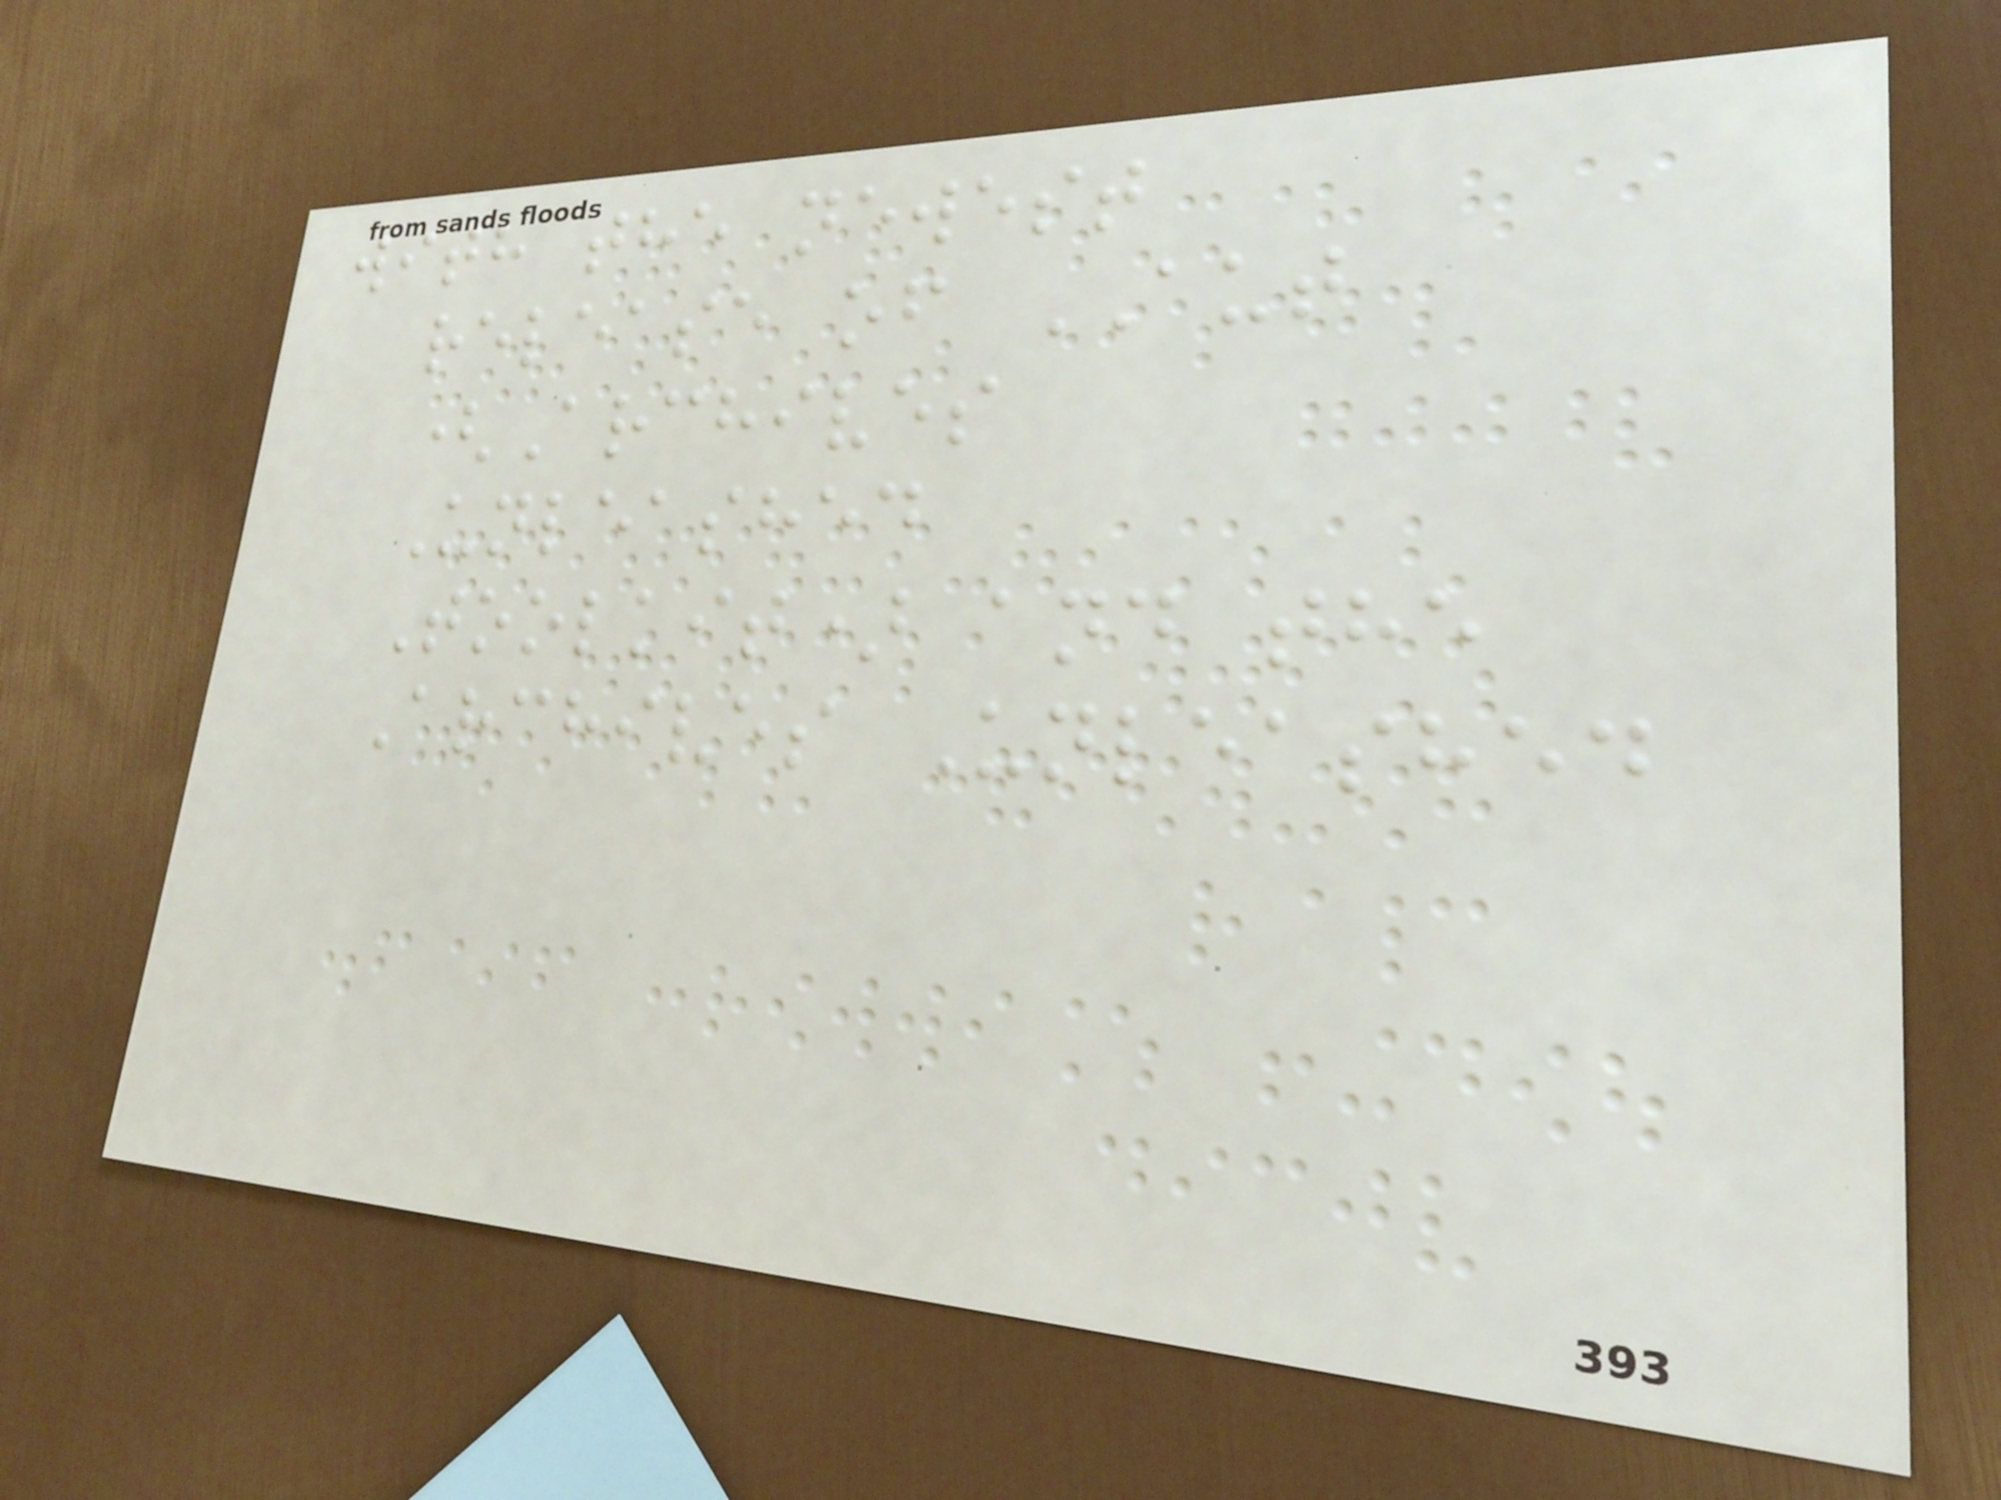with the newest
release of AUT
(Archives
Unleashed
Toolkit) and the
Archives Unleashed
